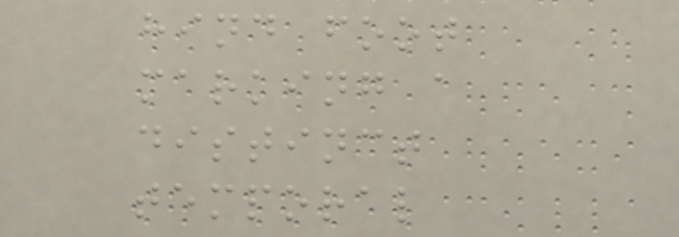hind foot
marking a
distinct
temporal
